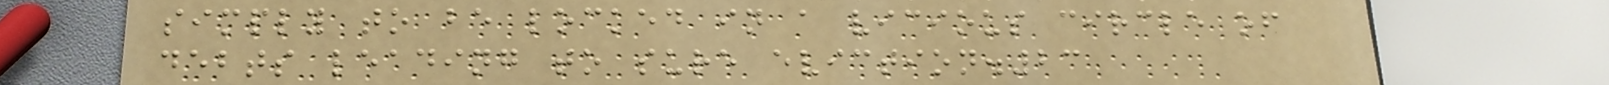simply to be locked in a vicious circle of
debts leading to sure eviction.23
